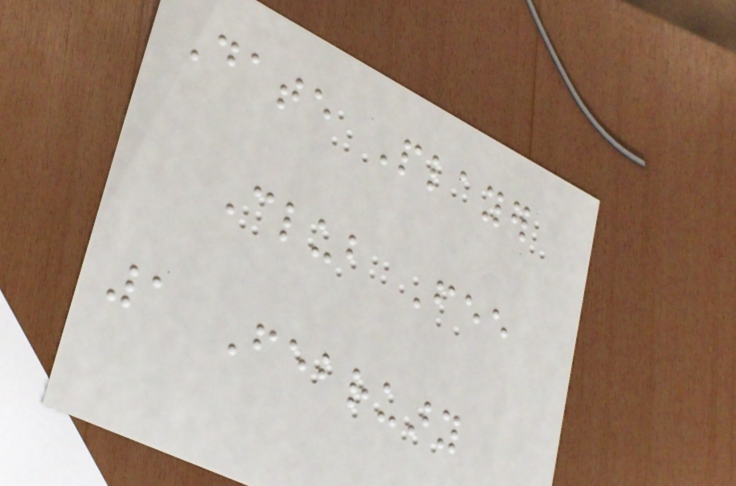Date Player
Club Fee
1 February
